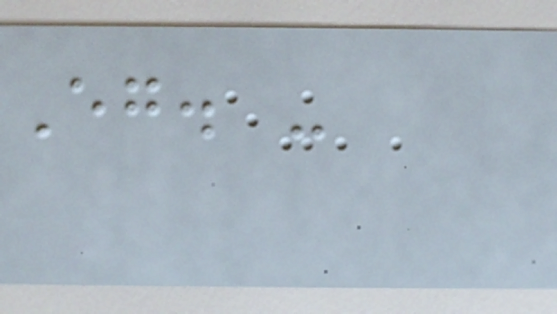Eg. -
